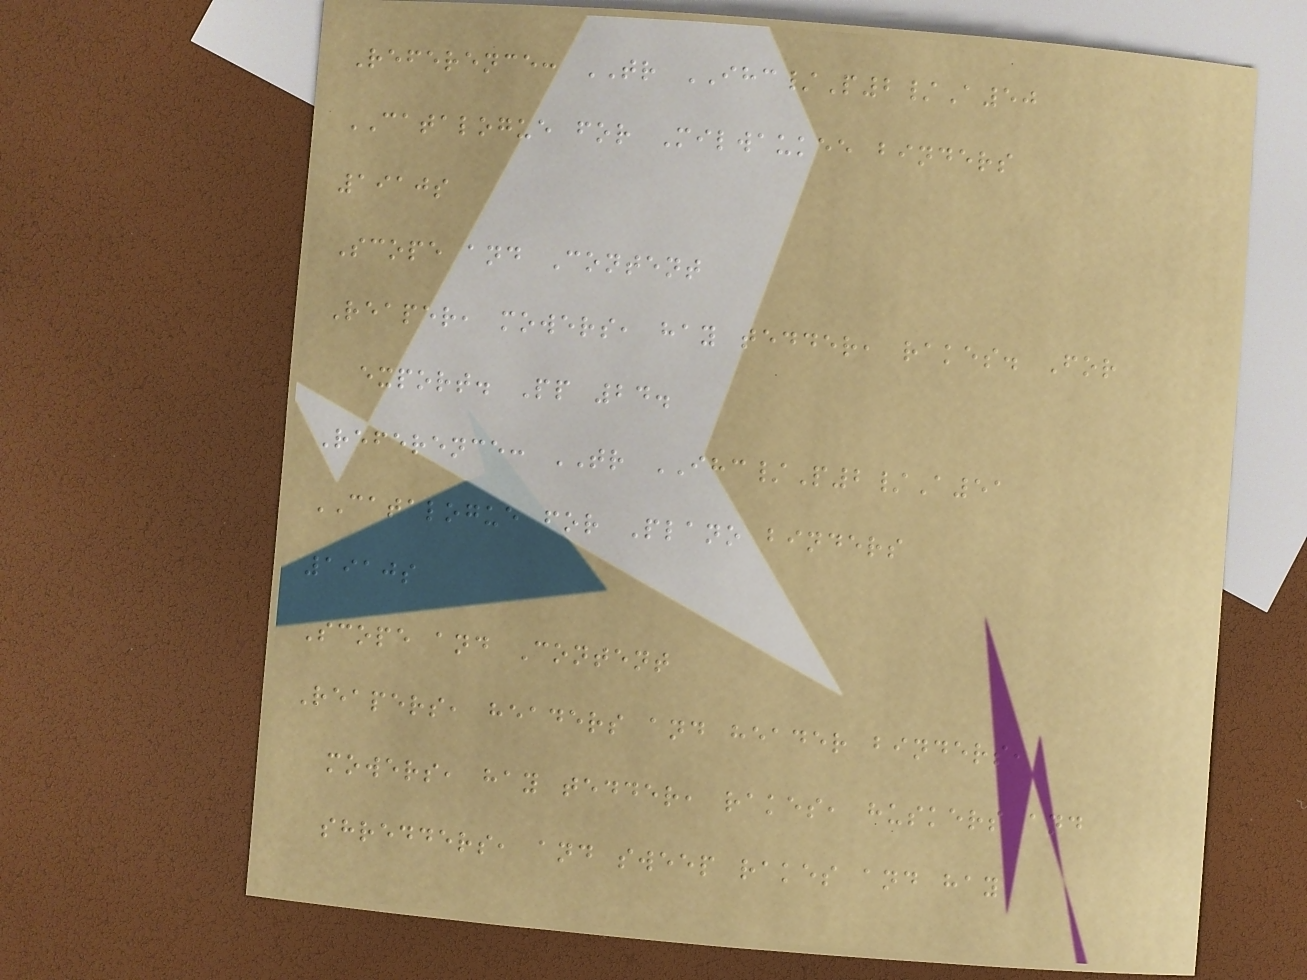Reference: TR IHC/P2/A50
CATALOGUE for Milwaukee binders
1910s
Scope and Content
Reaper, mowers, hay tedder, rakes. For
export. Pp 24.
Reference: TR IHC/P2/A51
CATALOGUE for Plano binders
1910s
Scope and Content
Reapers, headers and header binders,
mowers, hay tedder, rakes, huskers and
shredders, and sweep rakes and hay
